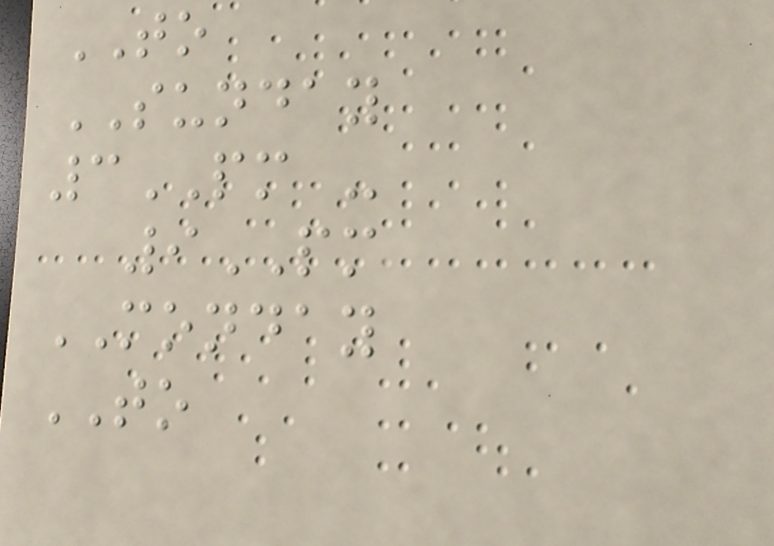TO
SUNDAY
3PM -
9PM
MONDAY
TO
